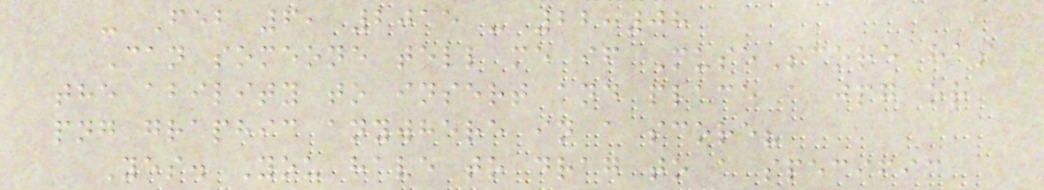- Feb 6, 2015 - 22:08
Can someone tell me if MuseScore has
the ability to insert and place a jpg or
png graphic anywhere in a score?
Yes. You have to drag to a specific
